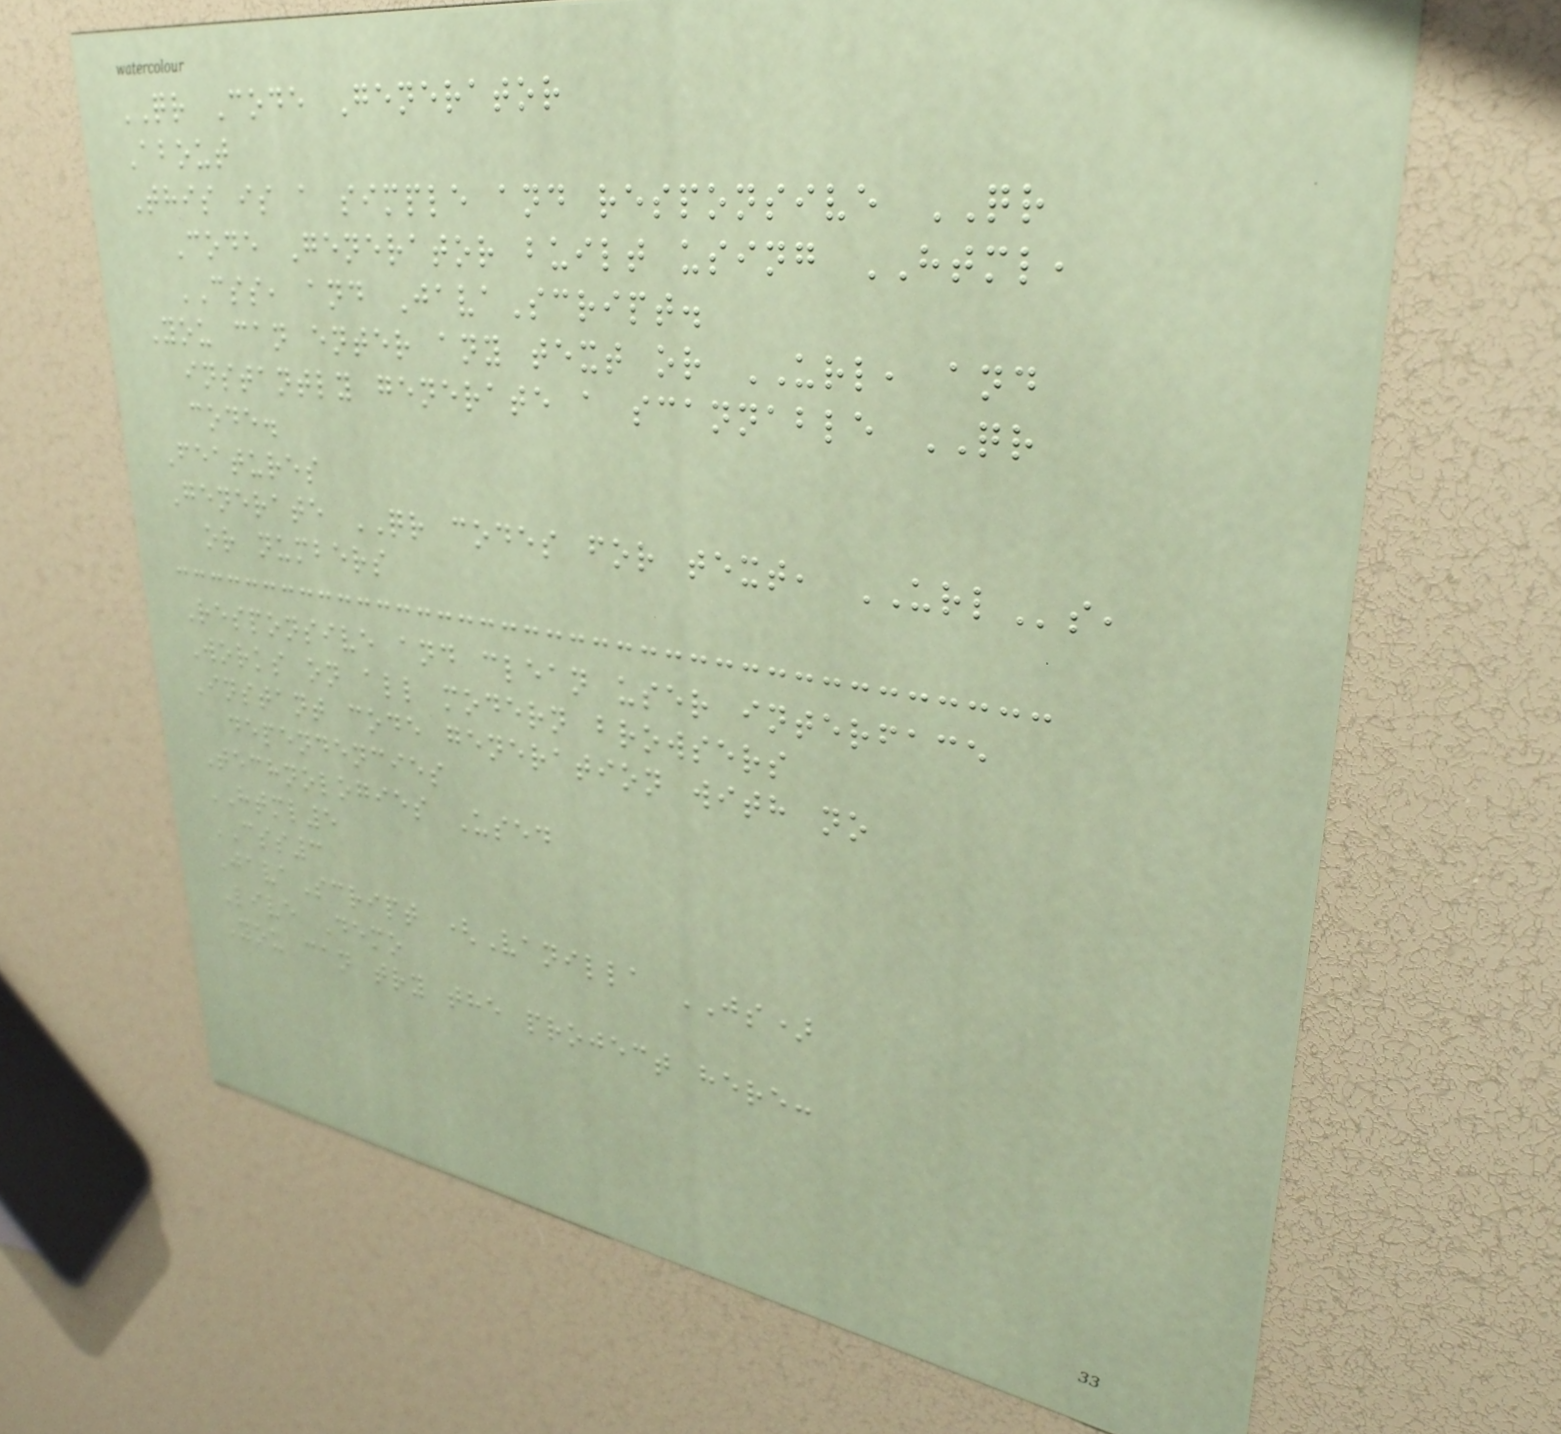QR Code Generator
About
This is a simple and responsive QR
Code Generator built using HTML,
CSS, and JavaScript.
You can enter any text or URL, and
instantly generate a scannable QR
code.
Features
Generate QR codes for text, URLs,
or numbers
Responsive and clean user interface
Works on all modern browsers
Instant code generation with no
dependencies
Technologies Used
HTML5
CSS3
JavaScript (Vanilla JS)
Live Demo
You can try the project here:
